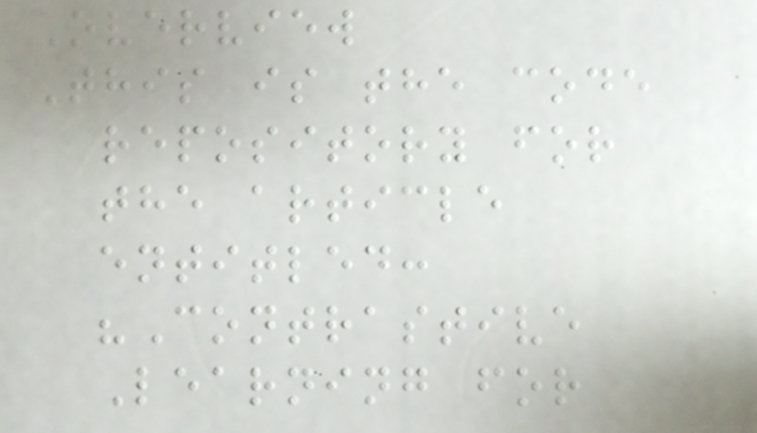Overview
This is the code
repository for
the article
entitled:
"Contrastive
Learning for
